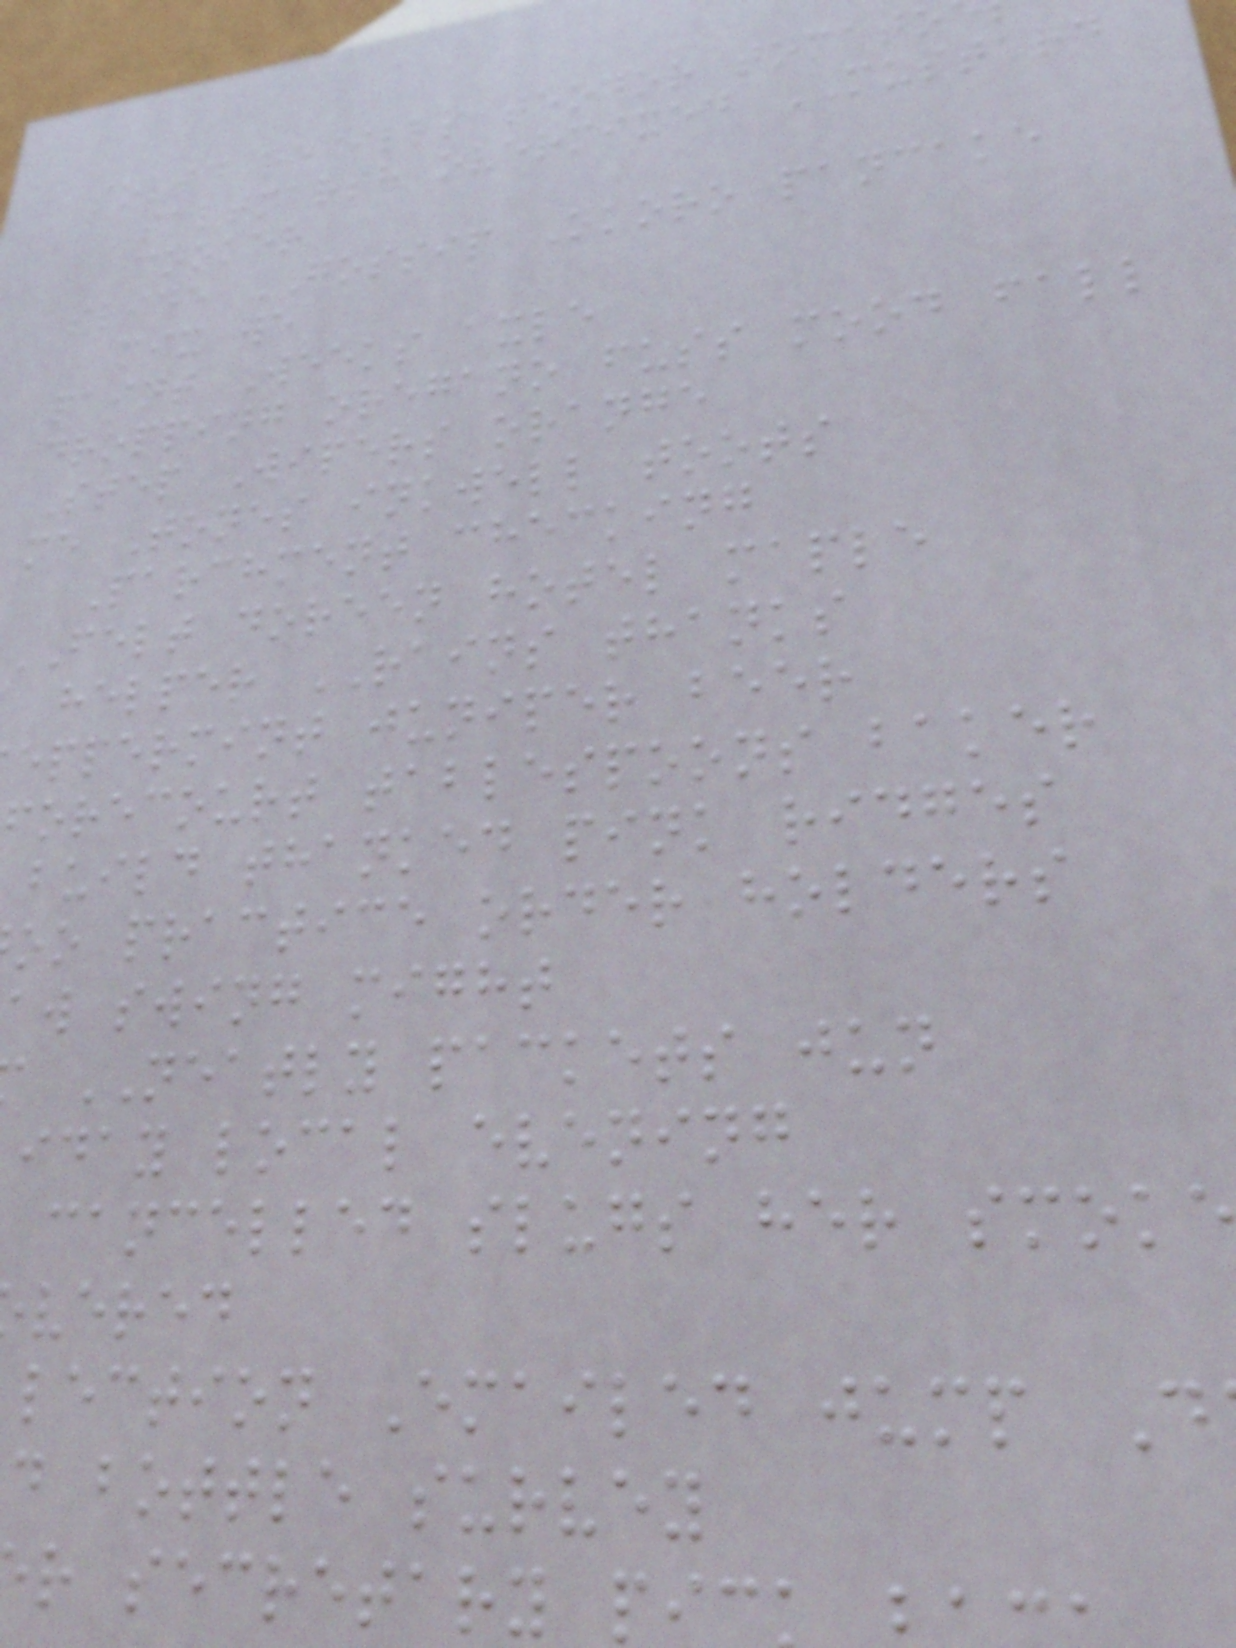solid refills teodor tomato
saltmarsh overmixed MUSTARD
cooker
slide GOSSIP Okoro pancake
mix we
paint Weeks axle
dropping oregano fuss mood fall
Step Wipers orange
me Tones inkwell toots
Parchment checking
FELT doreen hotel maple
helper RAINS thanks
eppermint juniper beer
forecourt tablespoons baker
build thanked pink ridges
oo practice order holders
aw swing might
NEATLY packets jun
iday local evening
cancelled slugs her smok
vered
lection Emailed jump D
d bottle survey
r secretary pi
